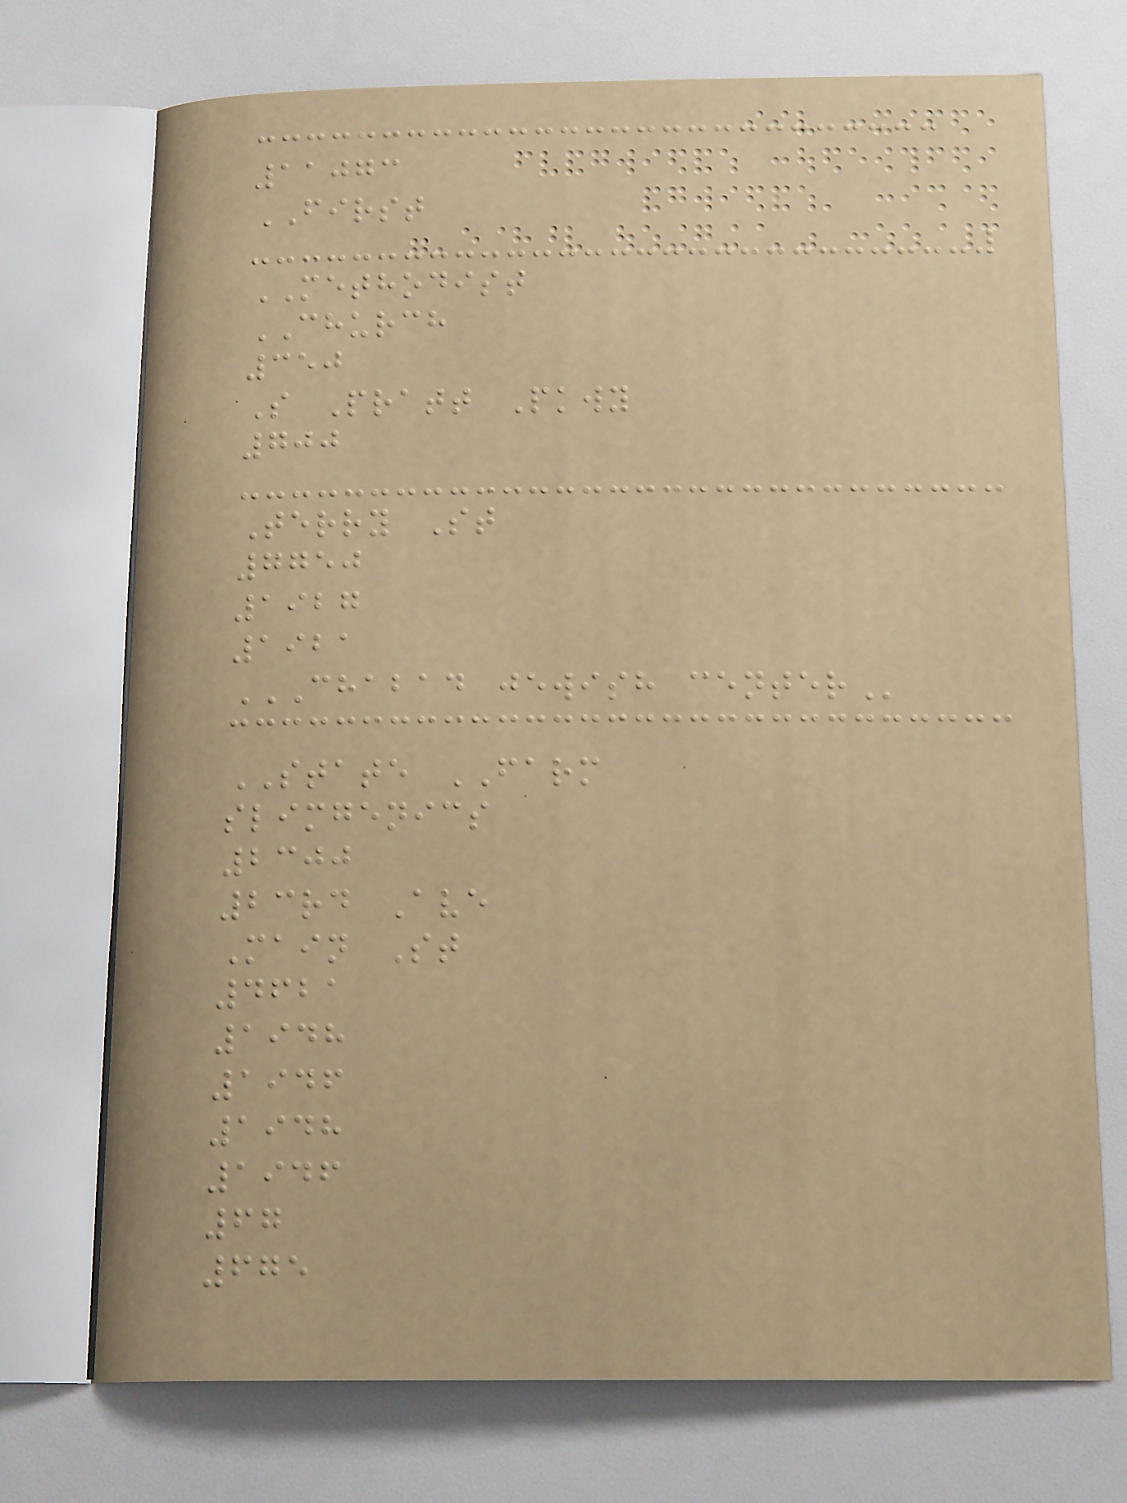11073
FIRST
METHODIST
CHURCH
350
S Pratt Pkwy
700
Terry St
7750
1927
1921
CHABAD JEWISH CENTER
STATE FARM
slimgenics
2300
23rd Ave
Main St
4621
1948
1946
1948
1946
67
675
